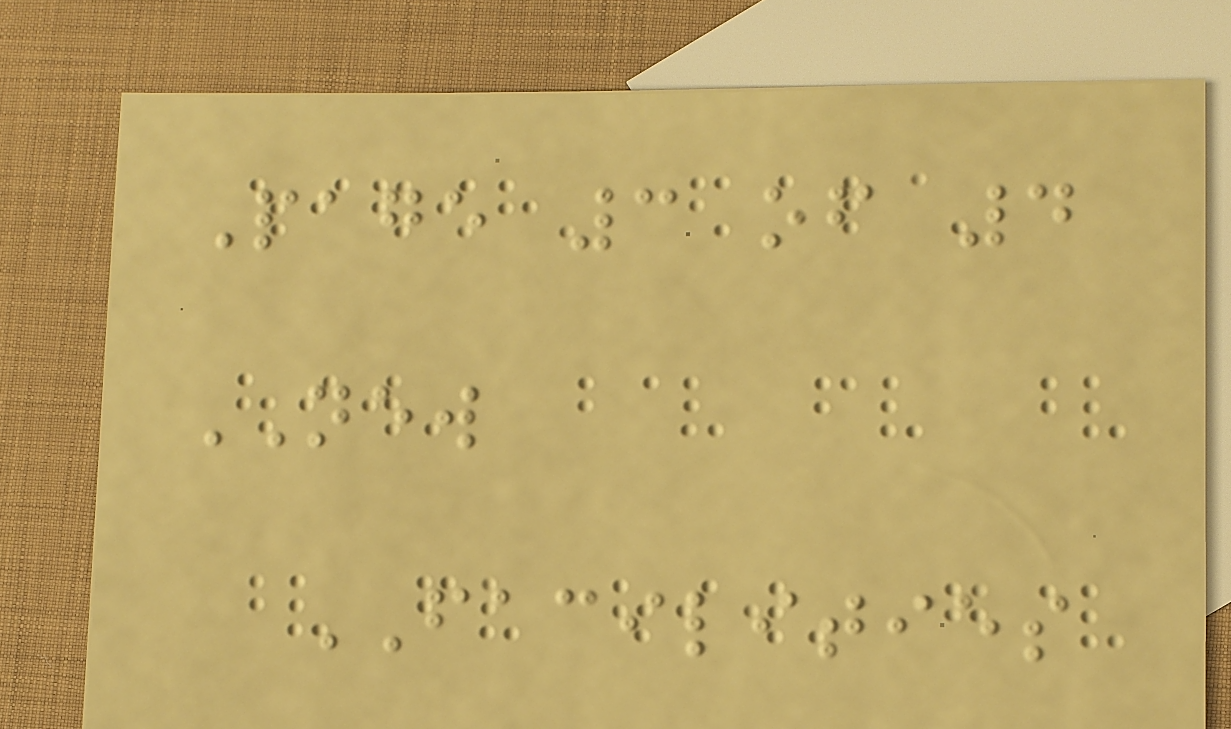Page 3 of 4
NEW
FACILITIES
